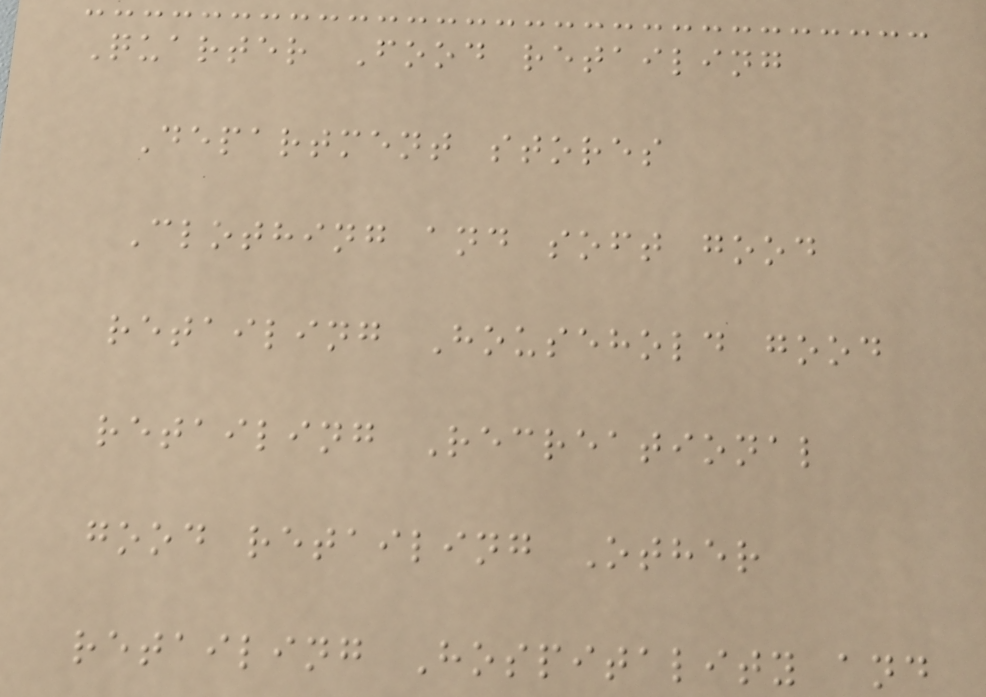Quarter Food retailing
Department stores
Clothing and soft good
retailing Household good
retailing Recreational
good retailing Other
retailing Hospitality and
